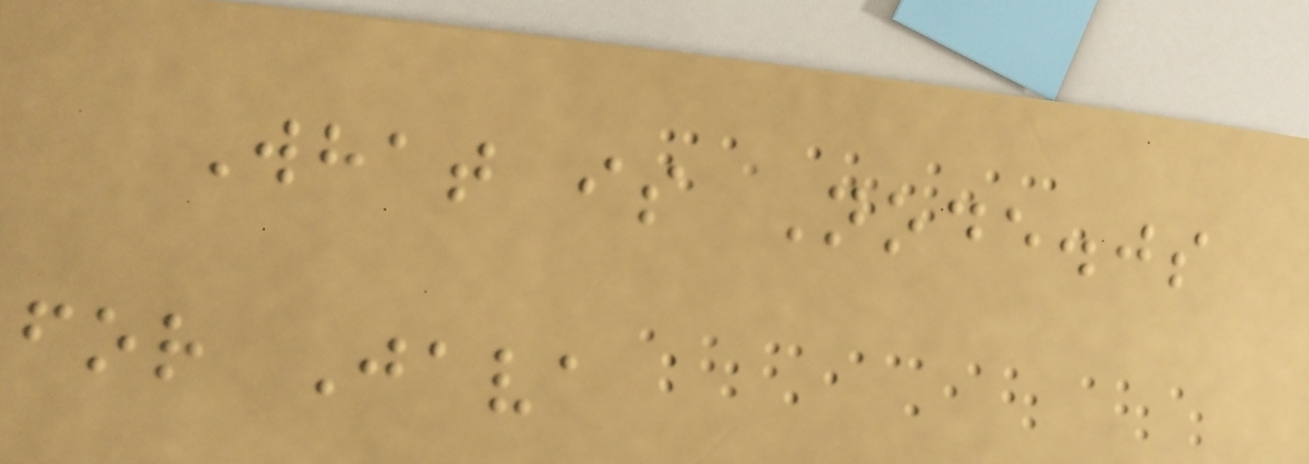What is Node.js
for Java
